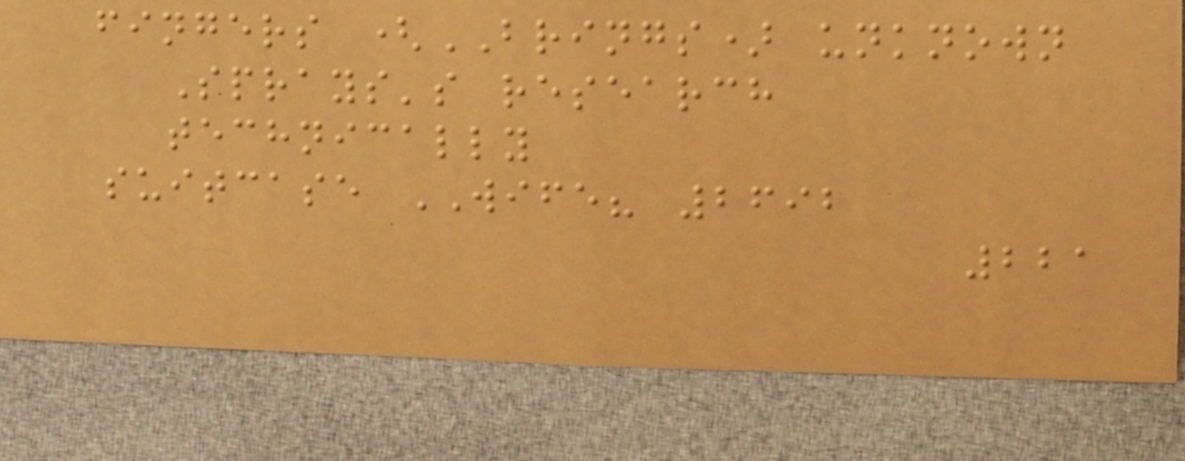fingers (BRINGS) unknown
Sprays's research
technically
suitcase WIFE? 2692
221
